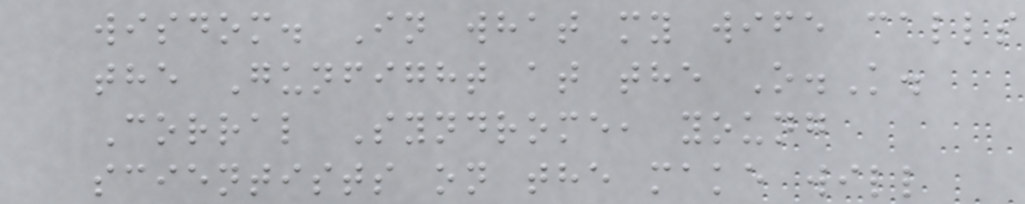wisdom. In what my wife calls
the Gunfight at the O.K.
Corral Syndrome, young
scientists on the make will
